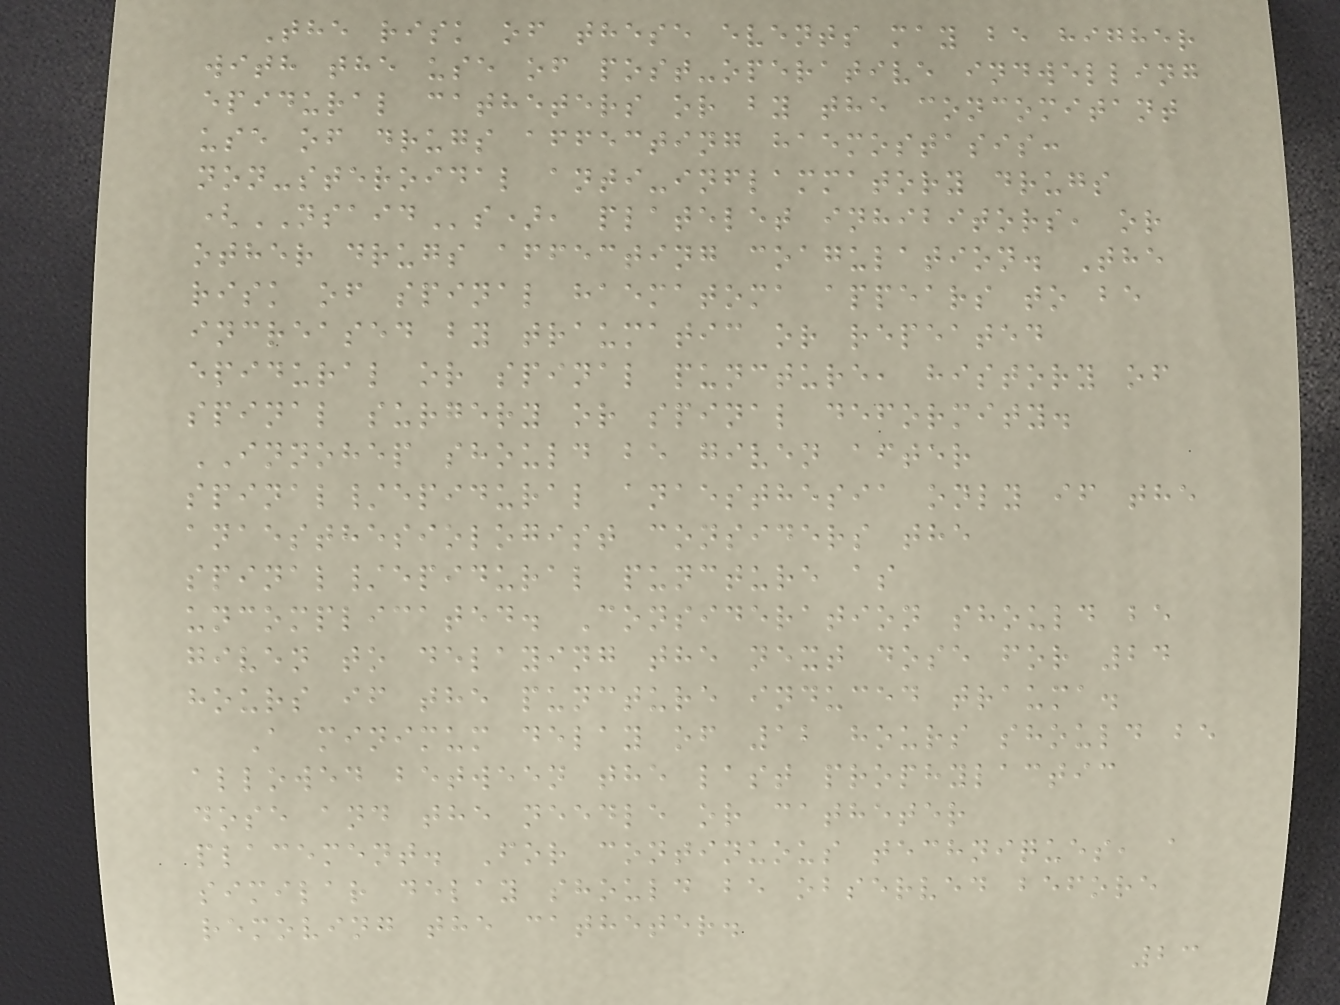The risk of these events may be higher
with the use of post-operative indwelling
epidural catheters or by the concomitant
use of drugs affecting haemostasis:
non-steroidal anti-inflammatory drugs
(NSAIDs), platelet inhibitors, or
other drugs affecting coagulation. The
risk of spinal haematoma appears to be
increased by traumatic or repeated
epidural or spinal puncture, history of
spinal surgery or spinal deformity.
INNOHEP should be given after
spinal/epidural anaesthesia only if the
anaesthesiologist considers the
spinal/epidural puncture as
uncomplicated. Consideration should be
given to delaying the next dose for 24
hours if the puncture induced trauma.
A minimum delay of 12 hours should be
allowed between the last prophylactic
dose and the needle or catheter
placement. For continuous techniques, a
similar delay should be observed before
removing the catheter.
23
